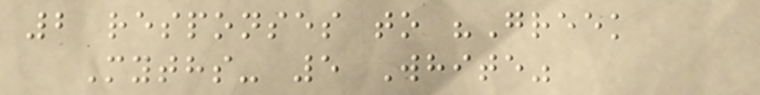2 responses to "Greek
Myths- 5 White"
